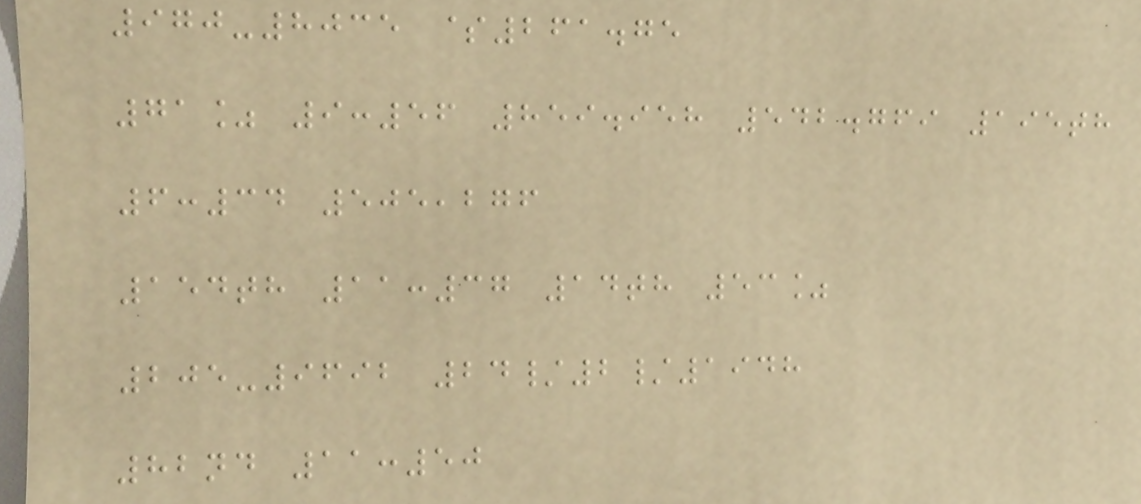970-8035 $261.75
71% 9:56 859.958 542.769 195th
6:34 505,276
154th 11:37 14th 53%
205-9692 24/2/1948
82nd 11:50
